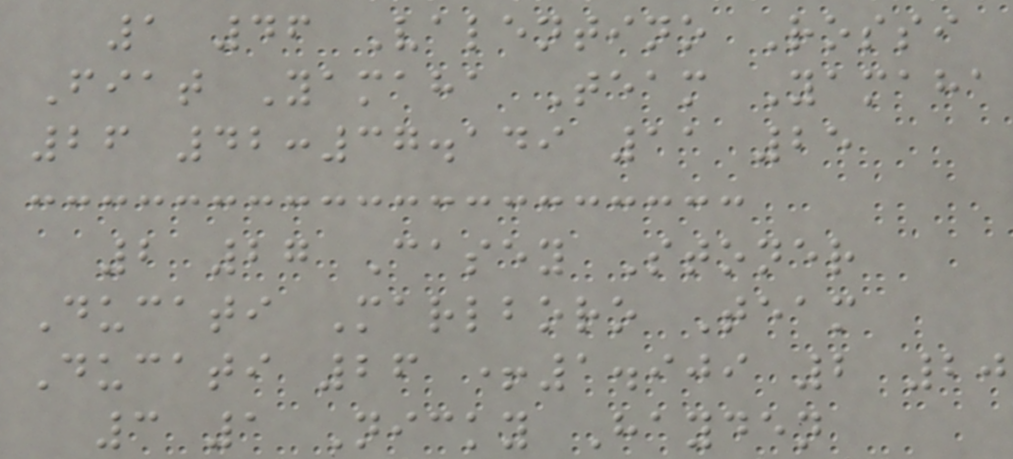1 46 Valentino Rossi
Fiat Yamaha Team Yamaha
26 42:37.149 11 25
2 27 Casey Stoner
Ducati Marlboro Team
Ducati 26 +1.909 2 20
3 1 Nicky Hayden
